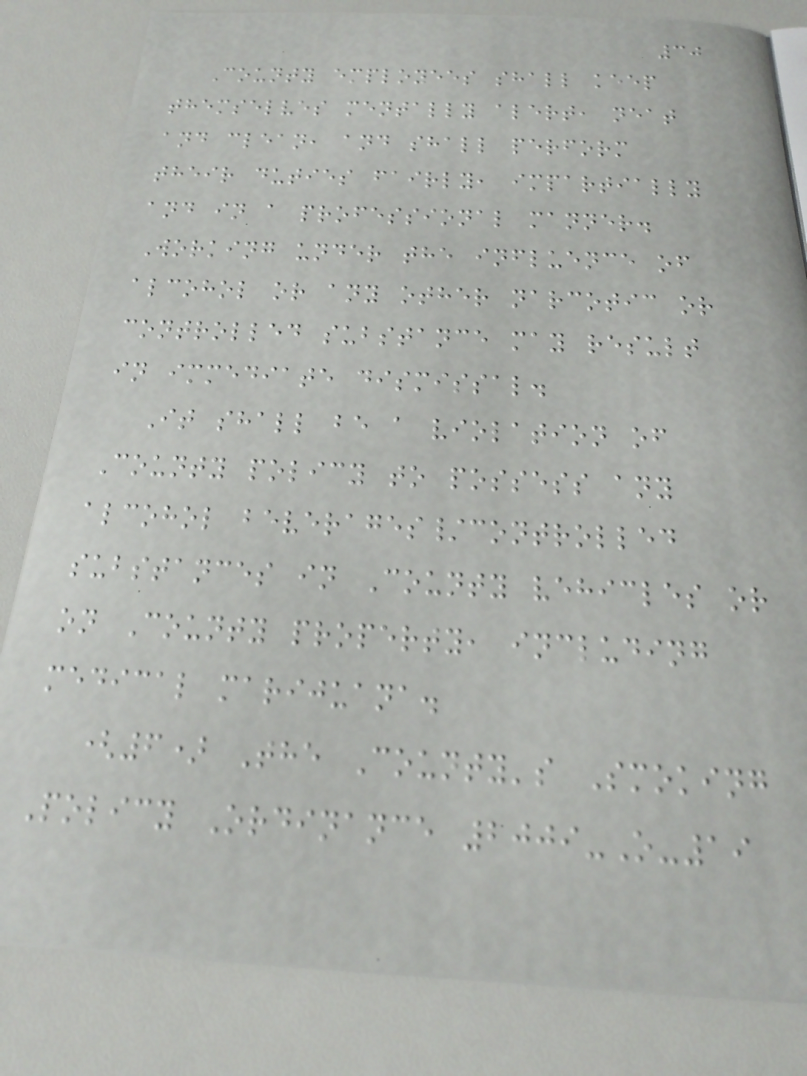30
County employees shall keep
themselves mentally alert, neat
and clean, and shall perform
their duties fairly, impartially
and in a professional manner.
Working under the influence of
alcohol or any other narcotic or
controlled substance may result
in immediate dismissal.
It shall be a violation of
County policy to possess any
alcohol beverages/controlled
substances in County vehicles or
on County property, including
medical marijuana.
(6) The County's Smoking
Policy Ordinance 2009-O-19
